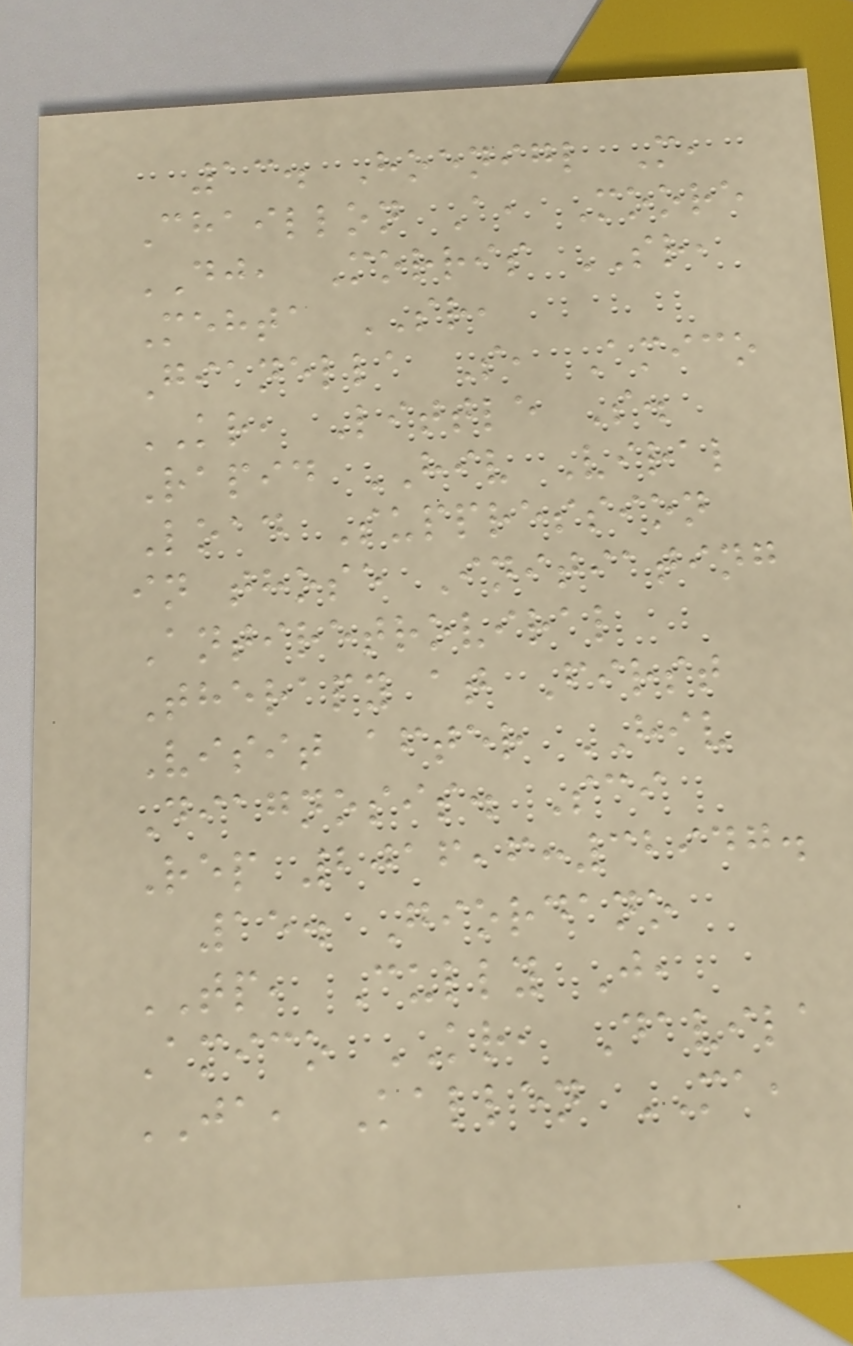13. Hoenigl M,
Chaillon A, Moore
DJ, Morris SR,
Mehta SR,
Gianella S, Amico
KR, Little S.
Rapid HIV Viral
Load Suppression
in those Initiating
Antiretroviral
Therapy at First
Visit after HIV
Diagnosis. Sci
Rep 2016,6:32947.
15. Giordano
TP, Cully J,
Amico KR, Davila
JA, Kallen MA,
